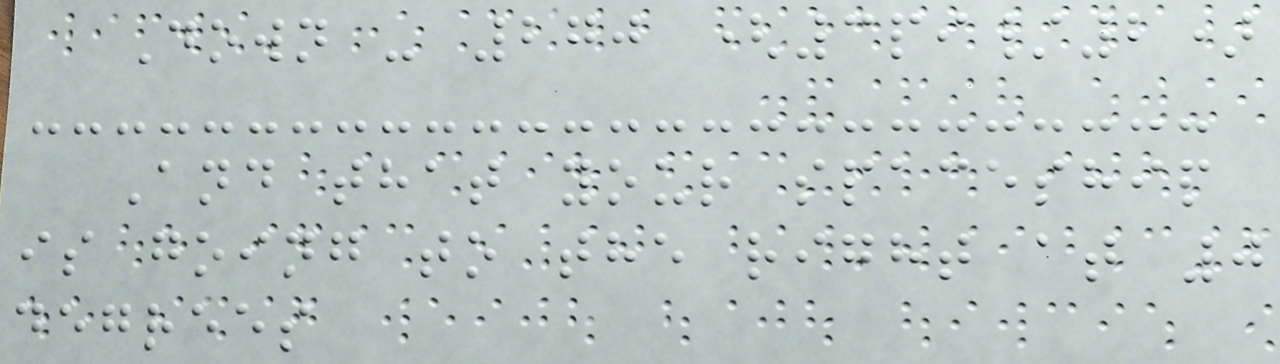Down - 270 (3pi/2)
And that your spaceship
is going to the right at 0
degrees
